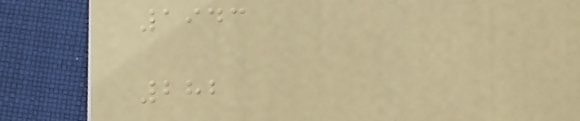1943
282
